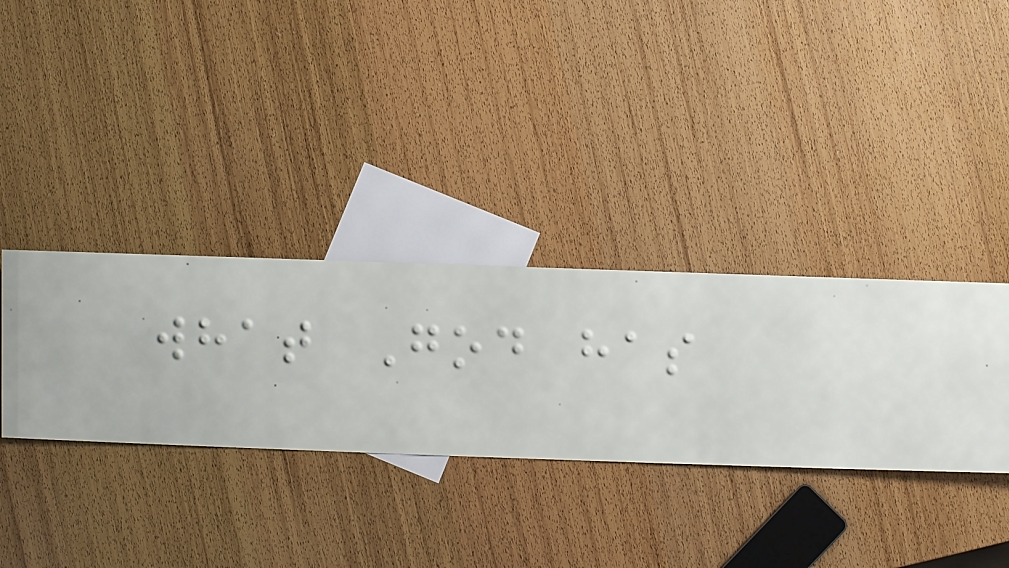what God has
